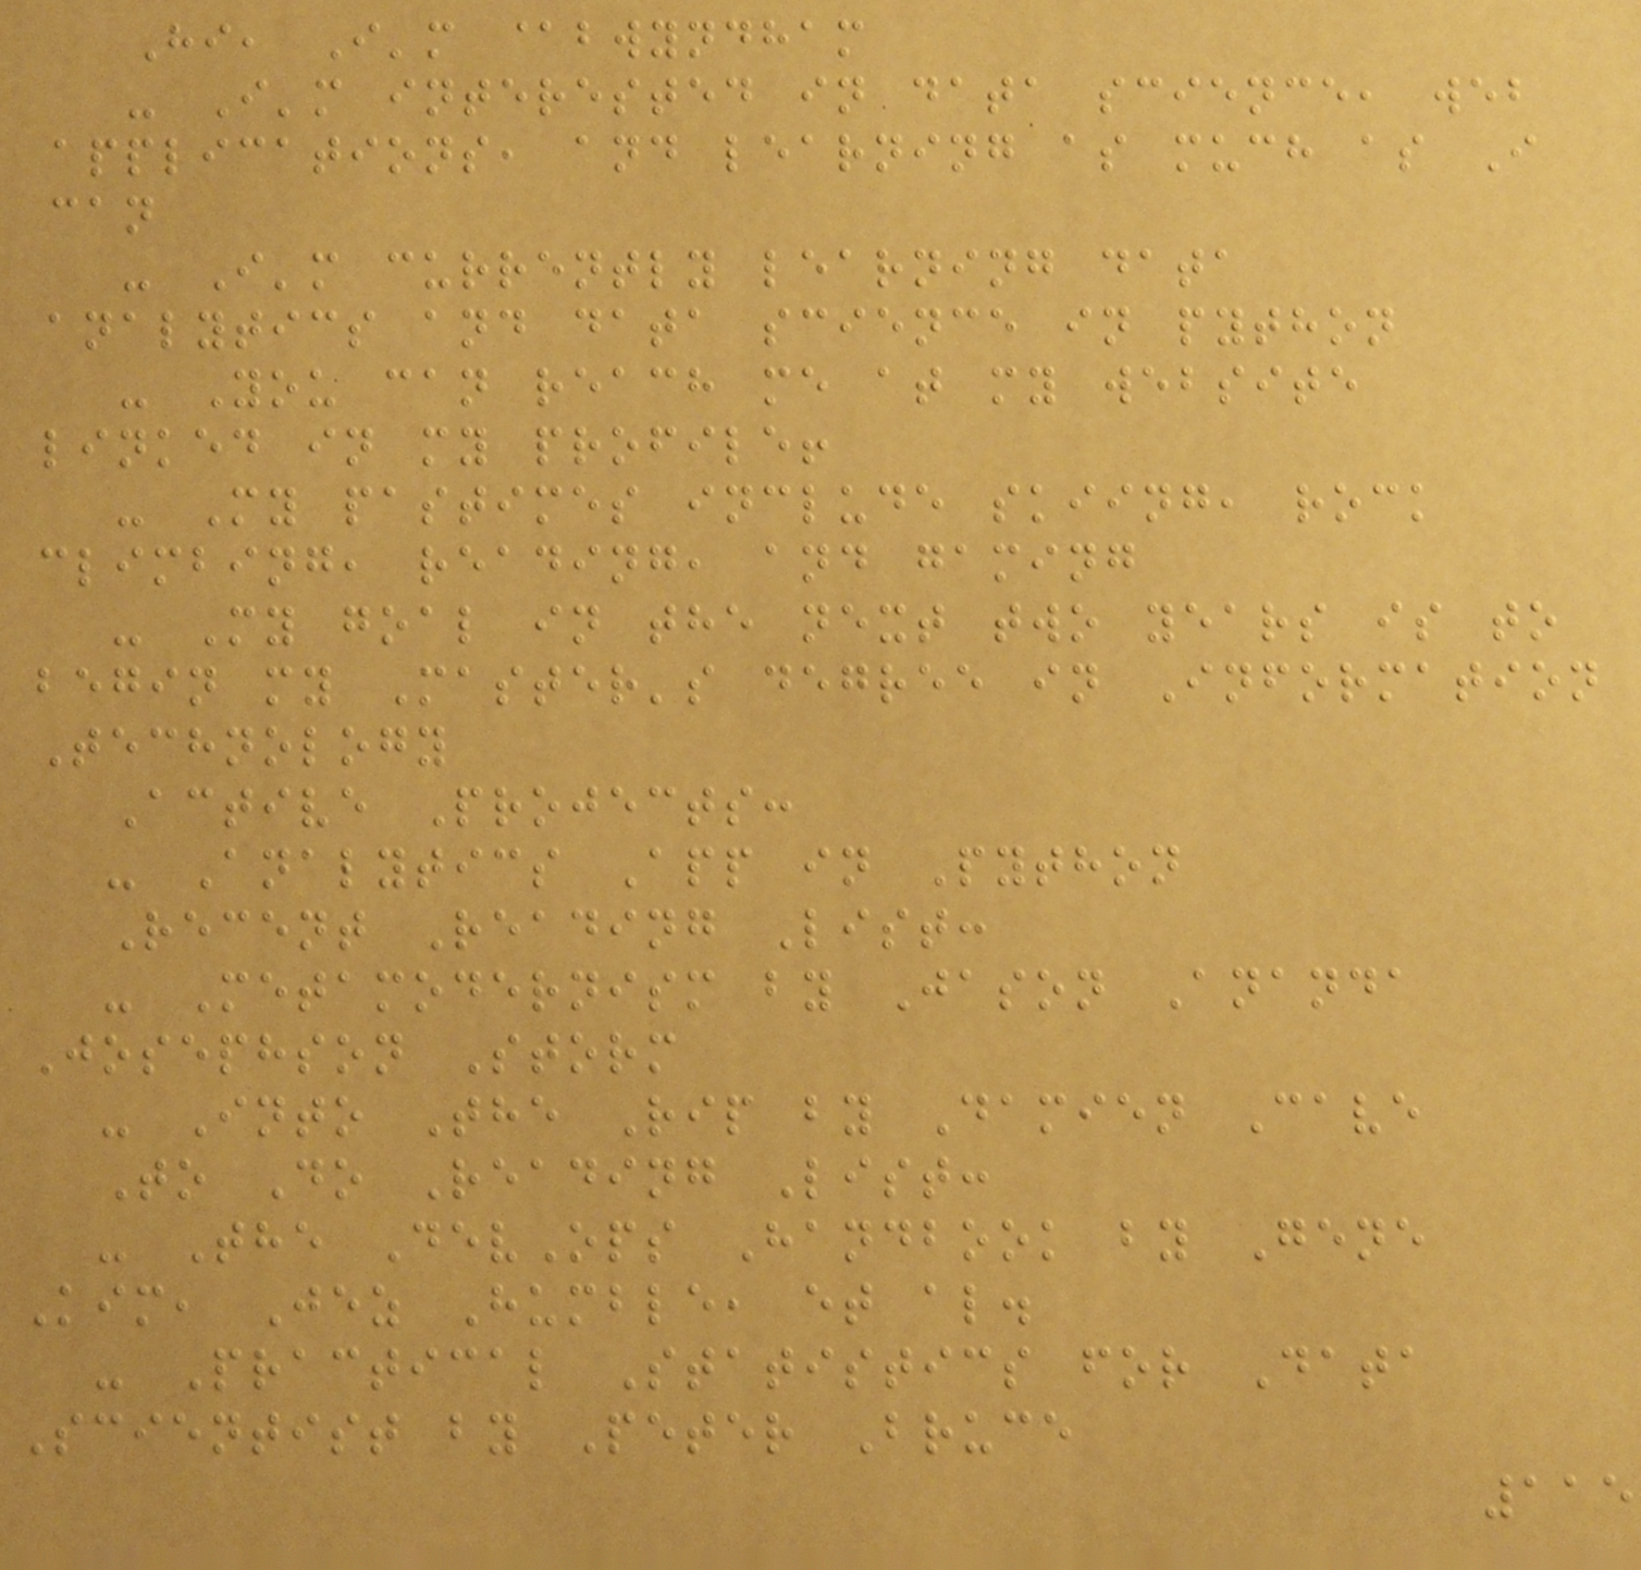Hi, I'm @bwyndham
- I'm interested in data science, web
applications, and learning as much as I
can
- I'm currently learning data
analytics and data science in python
- You can reach me at my website
linked in my profile!
- My pastimes include skiing, rock
climbing, reading, and gaming
- My goal in the next two years is to
begin my Master's degree in Information
Technology
Active Projects:
- Analytics App in Python
Recent Reading List:
- Metamodernism by Jason Ananda
Josephson Storm
- Into The Rip by Damien Cave
To Do Reading List:
- The DevOps Handbook by Gene
Kim, Jez Humble, et al.
- Practical Statistics for Data
Scientist by Peter Bruce
115
